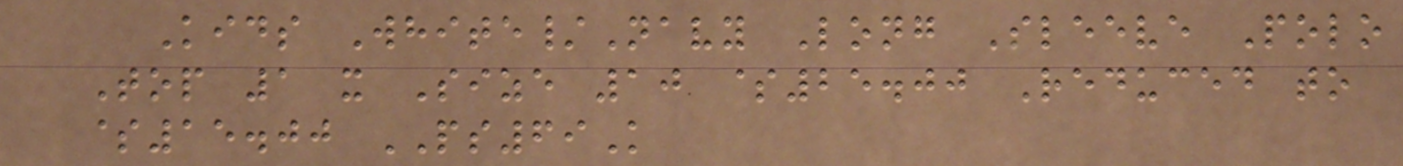Kids White/Navy Long Sleeve Polo
Top 1 x Size 10 $25.00 Reduced to
$15.00 PS69K
